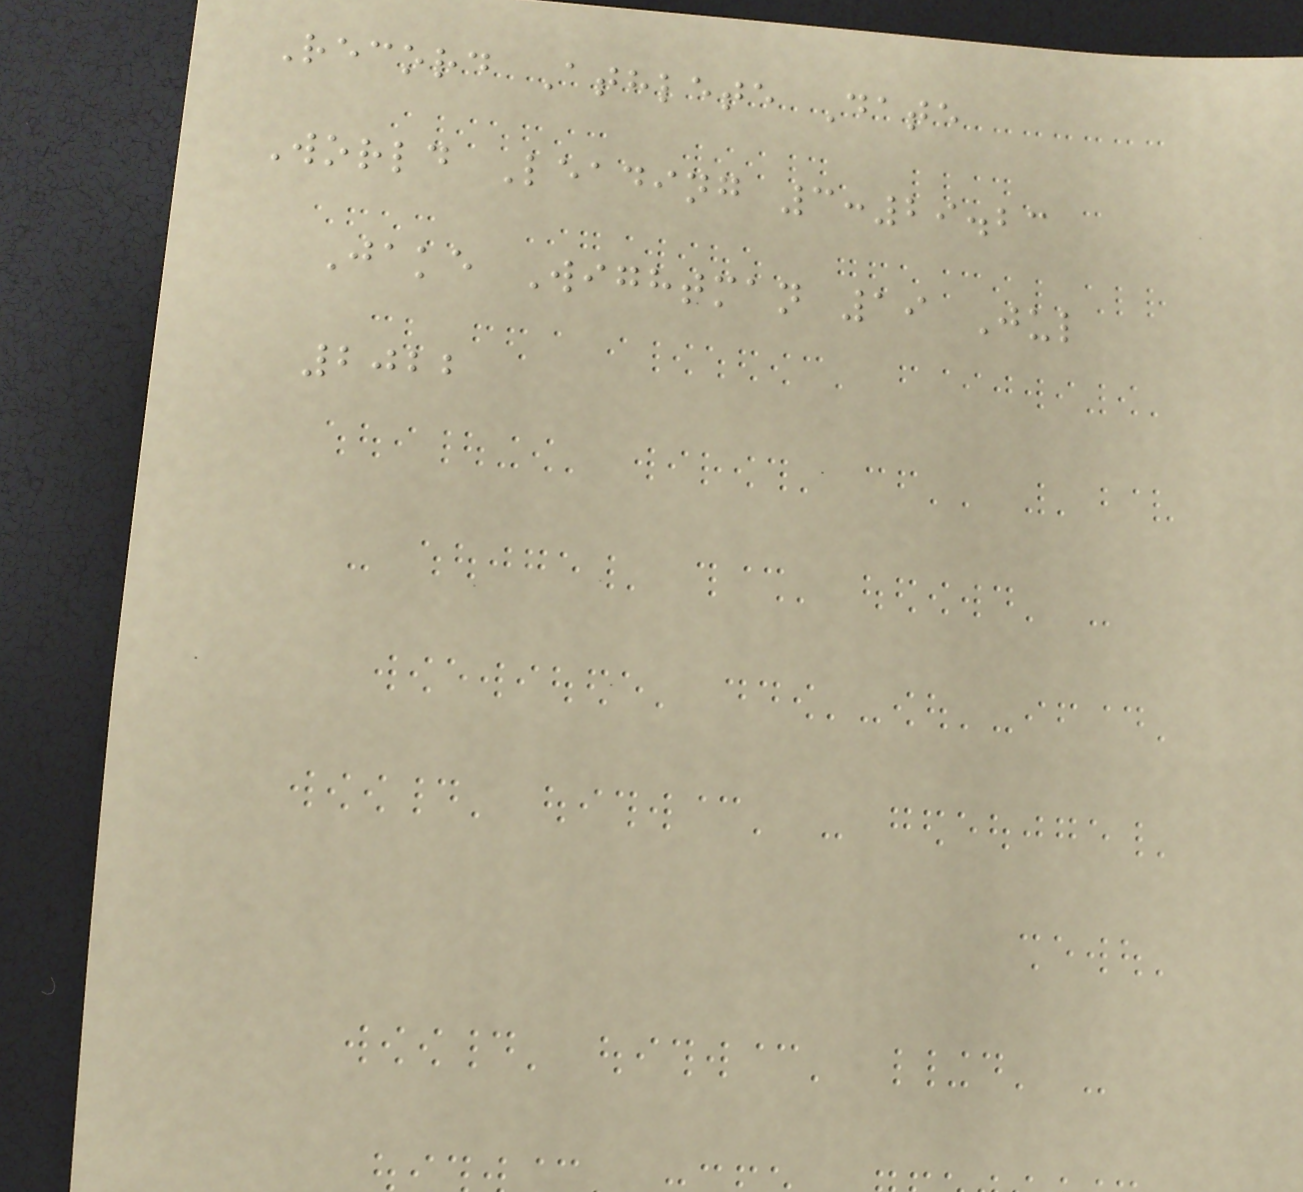Record Athlete Date
World Leading 3:29.23
Jake Wightman 19 Jul
2022
